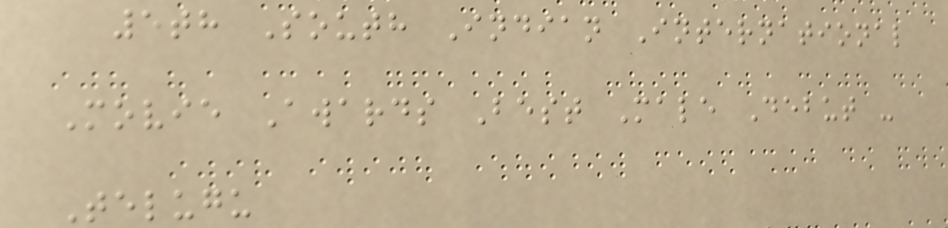5th South Indian International
Movie Awards Best Male Debut -
Telugu
